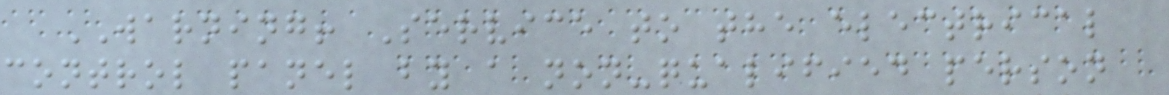WARNING! Service to the electrical
control panel by a non-qualified person
